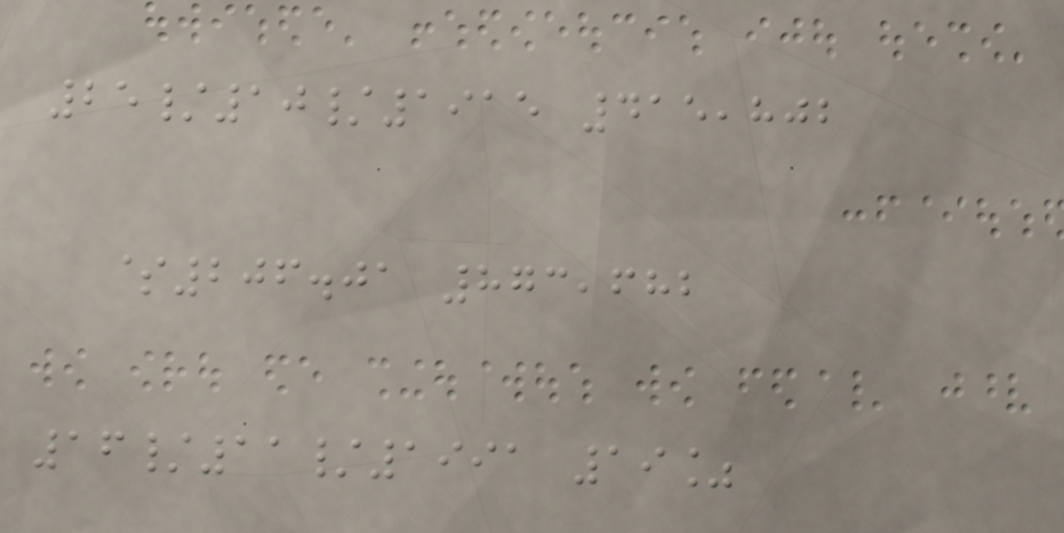25/10/1915 415,802
$206.01 873,682
16/11/1991 19%
